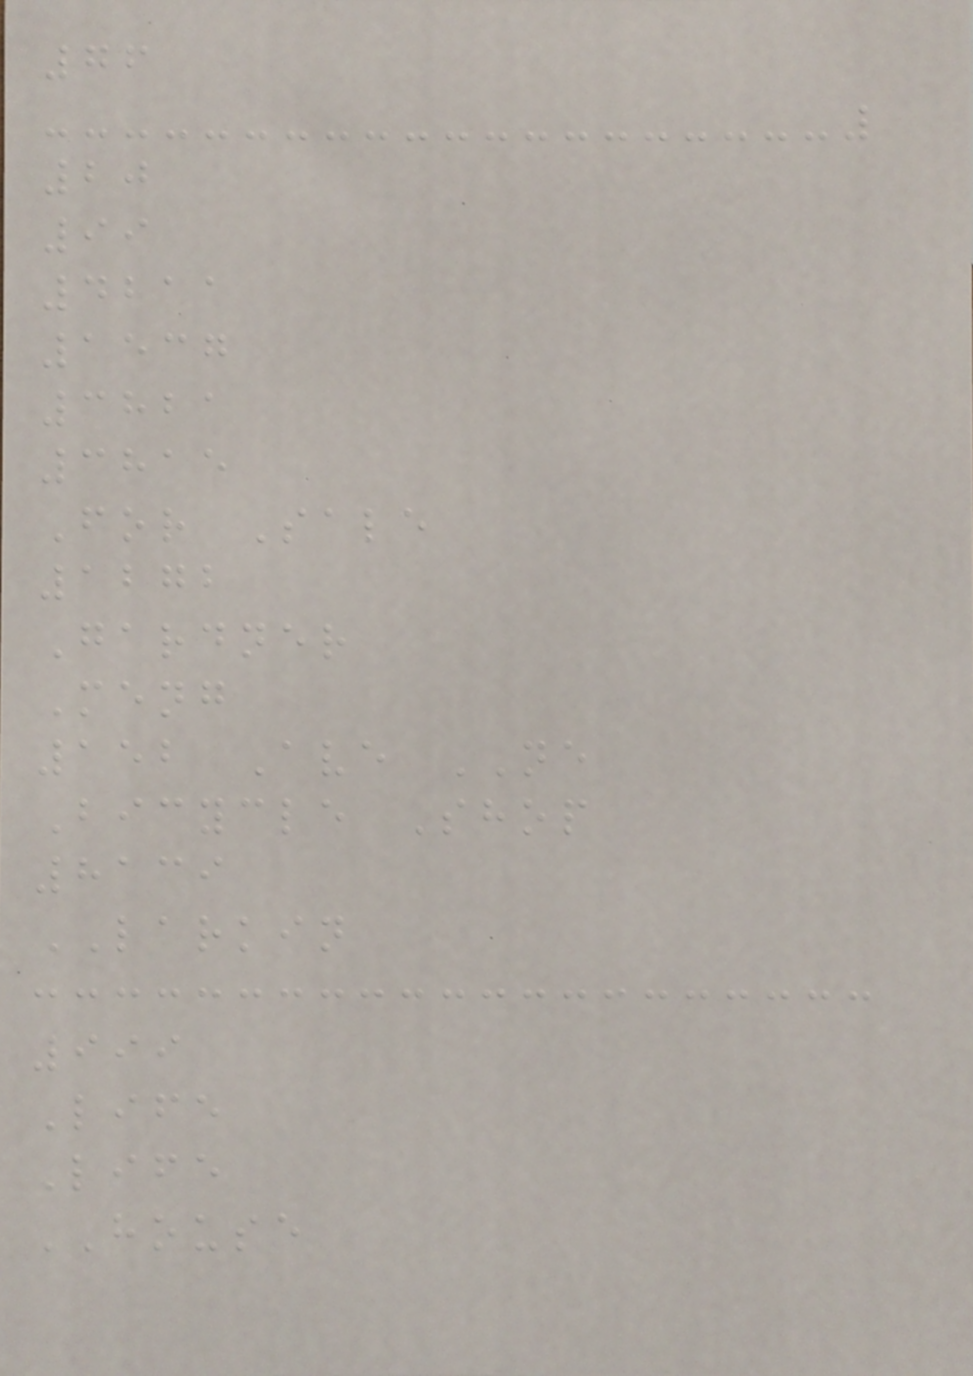76
20
99
4211
1537
3821
3815
For Sale
1272
Gardner
Meng
152 Ave NE
Bicycle Shop
8139
LARKIN
999
Life
Life
HOUSE
